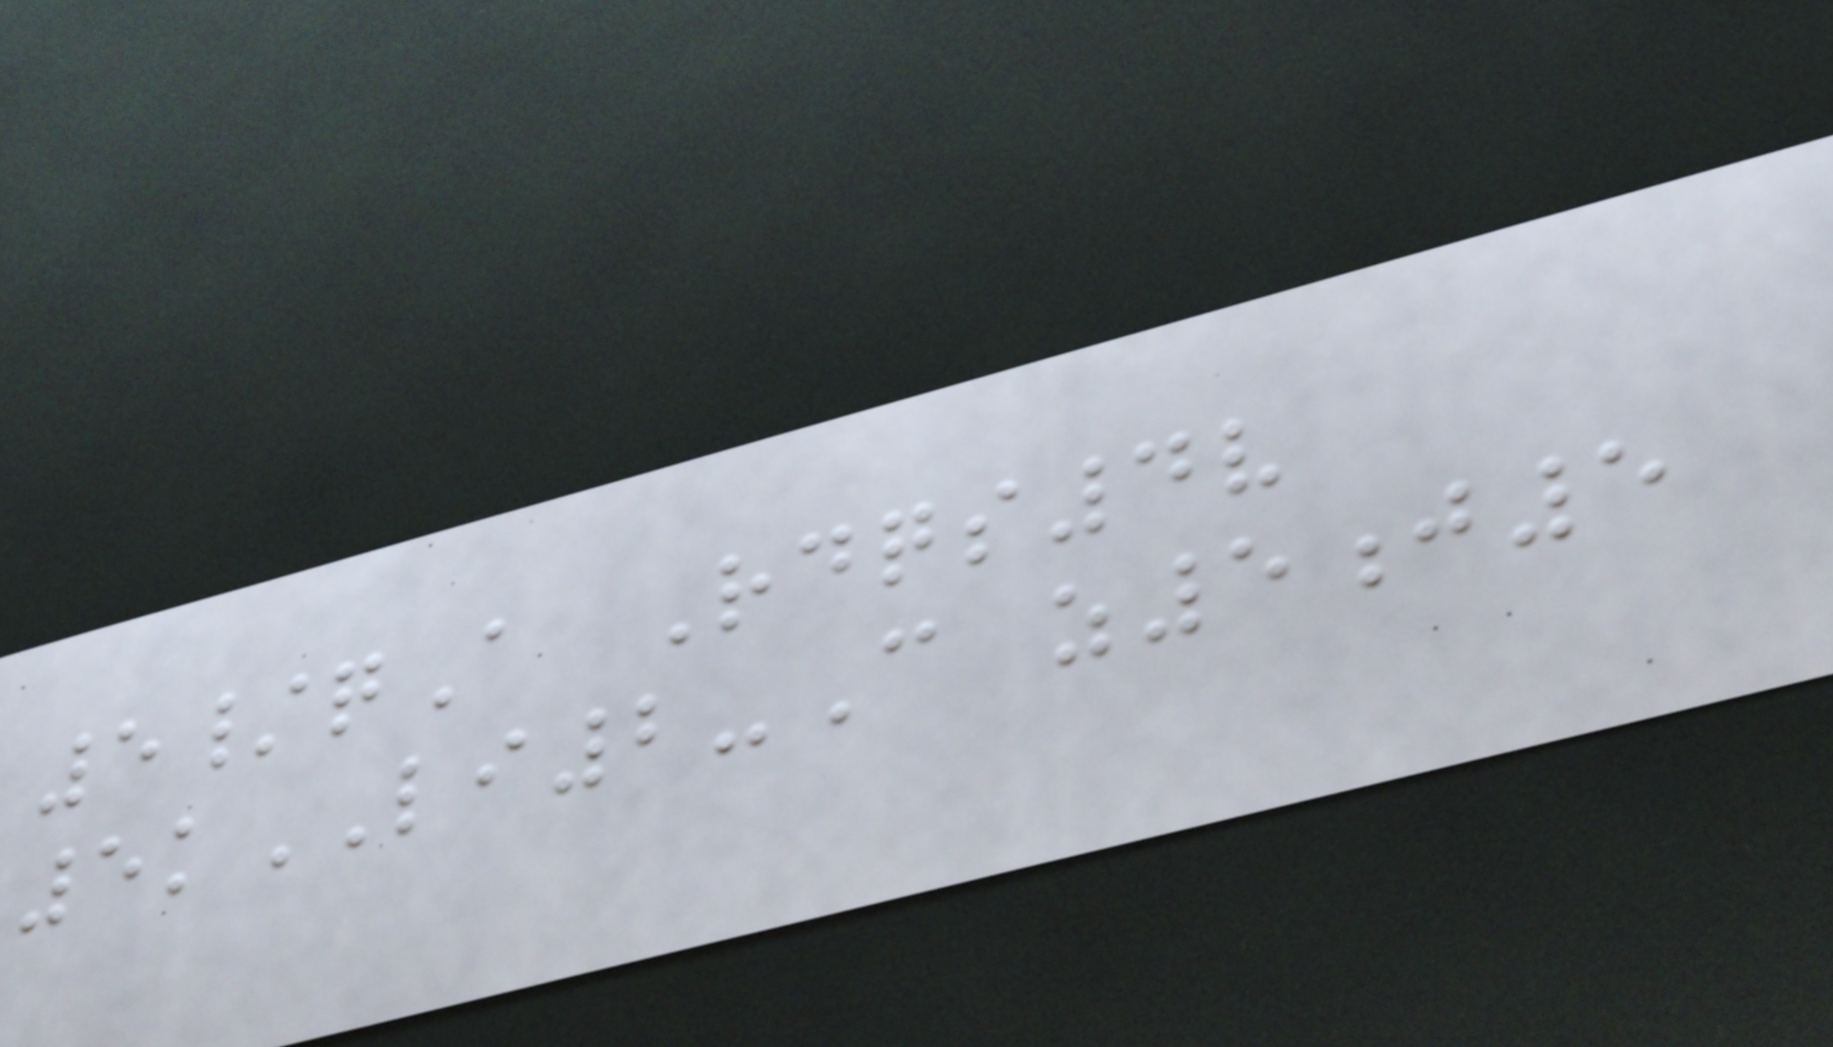5/qA Rdqs4v
5kLI2-C z5j5
